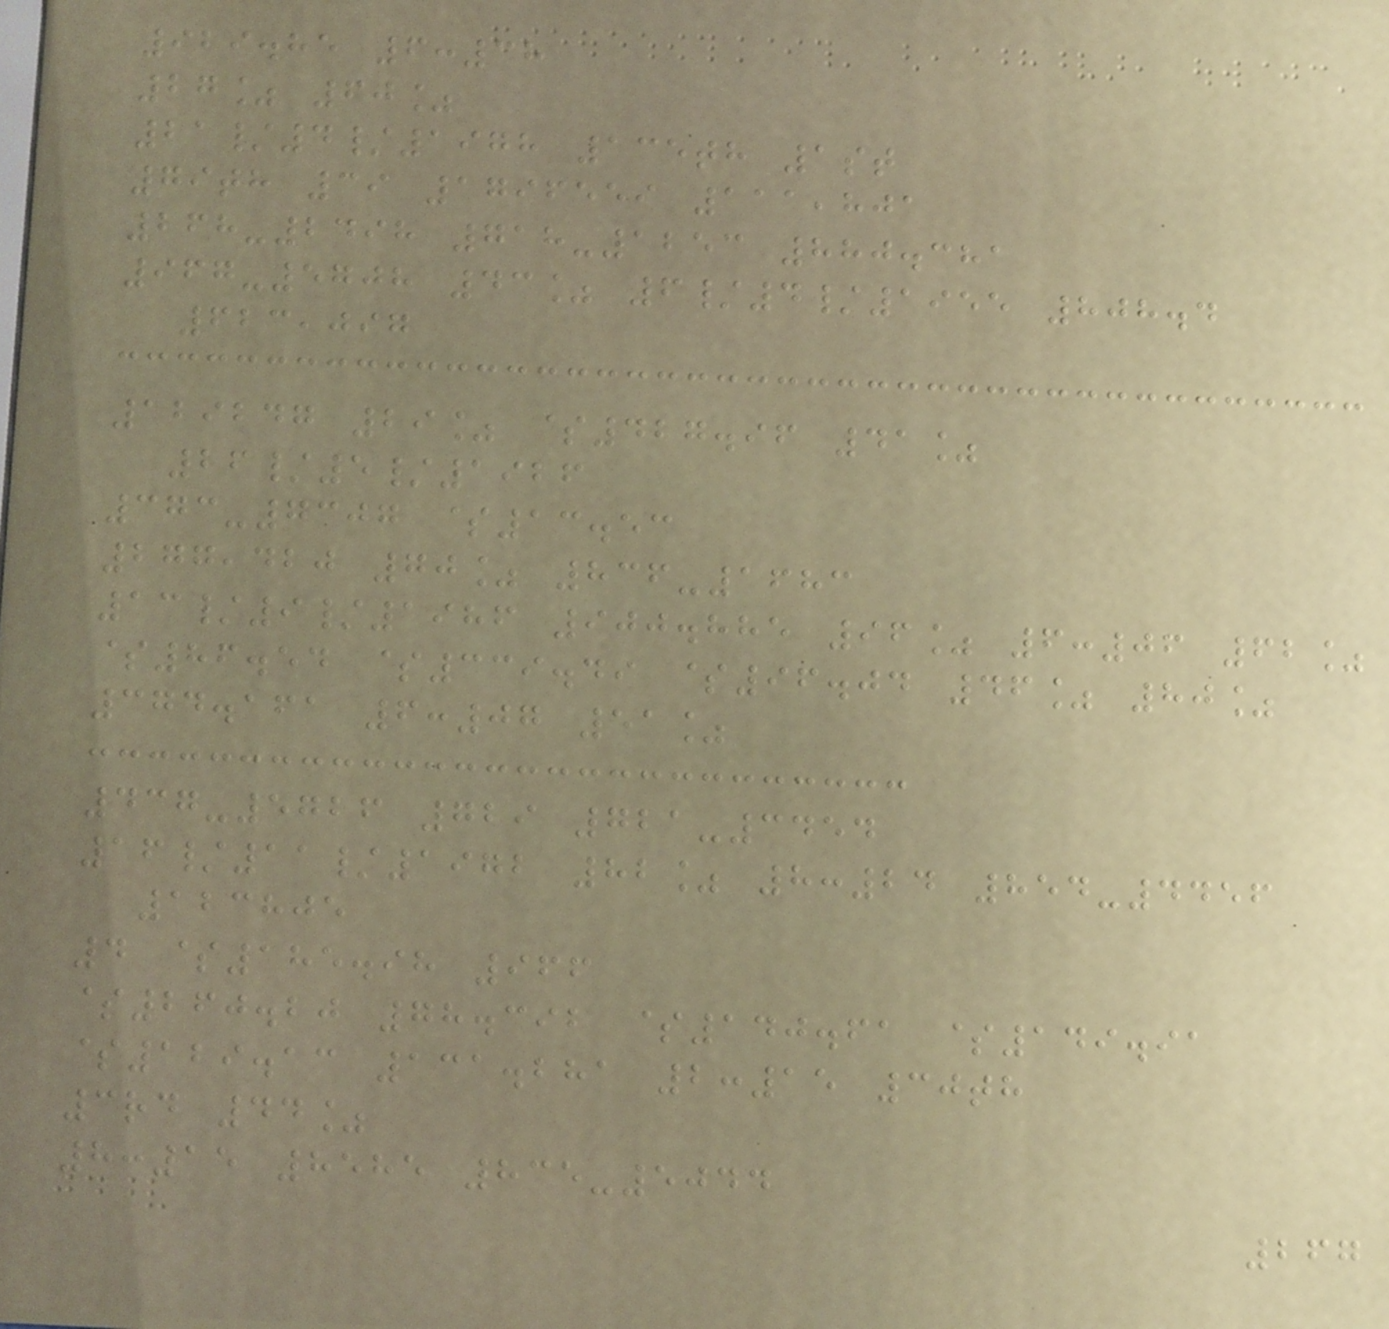929.85 6:38
27% 60%
21/4/1978 135th 1st
79th 39 1796559 111,801
268-2498 718-1253 880.381
967-5708 43% 6/4/1955 808.4
623,097
129247 29% $427.96 41%
26/5/1926
373-7307 $13.53
277,420 70% 836-1683
13/9/1986 900.885 96% 6:06 62%
$86.54 $339.49 $96.04 46% 80%
374.161 6:07 51%
437-5726 729 721-3454
16/11/1972 82% 8:24 854-4456
123805
4 $185.98 966
$260.20 78.392 $140.61 $149.91
$129.13 131.281 2:15 30th
3rd 44%
8:15 8585 835-5044
267
